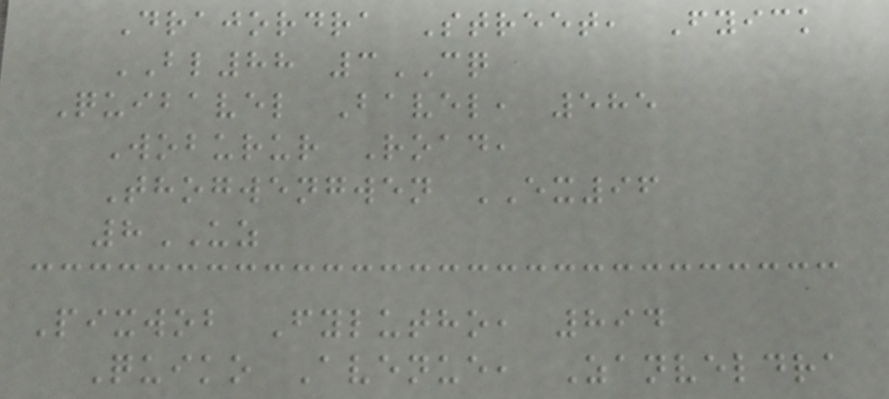Drajordra Street, Fyick
BL88 3CQ
Quibavel Bavel, 585
Woburur Road,
Thogwengwen EX96
8UZ
Pixwob Fylutho, 894
Quiko Avenue, Zanveldra
